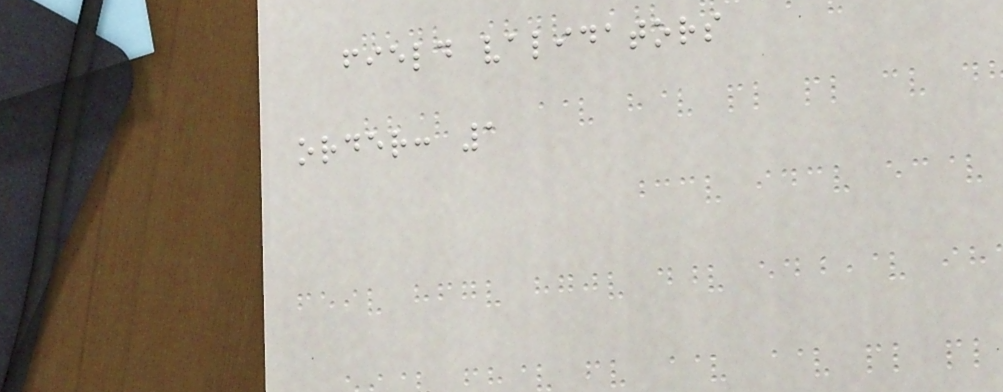field validators
order: 1
